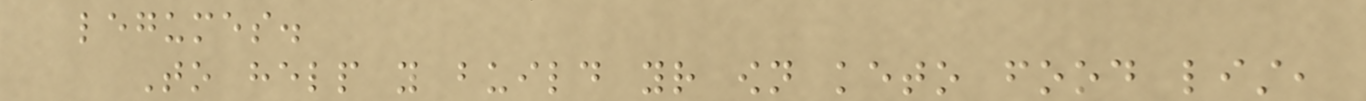legumes.
To help you build your own keto food list,
